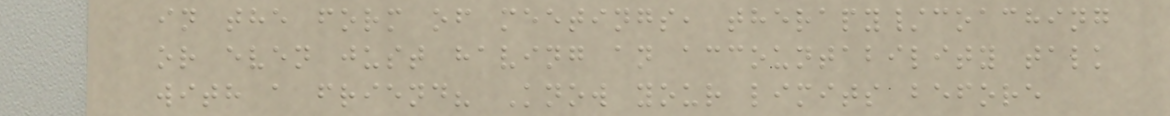in the form of meetings, therapy/coaching
or even just having an accountability talk
with a friend? Know your limits before
